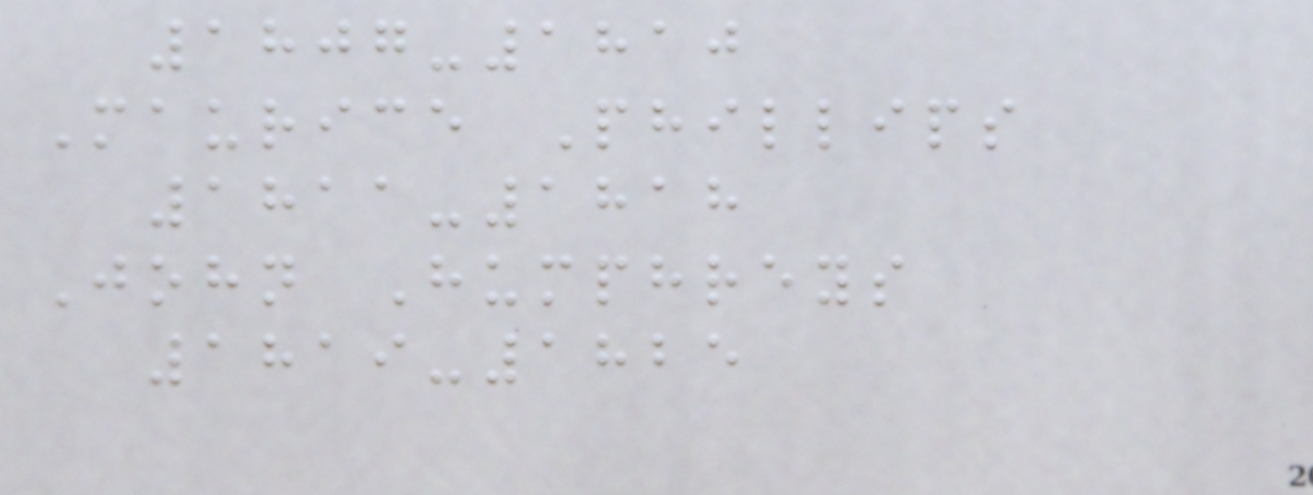1807-1810
Maurice Phillips
1811-1818
John Humphreys
1819-1825
